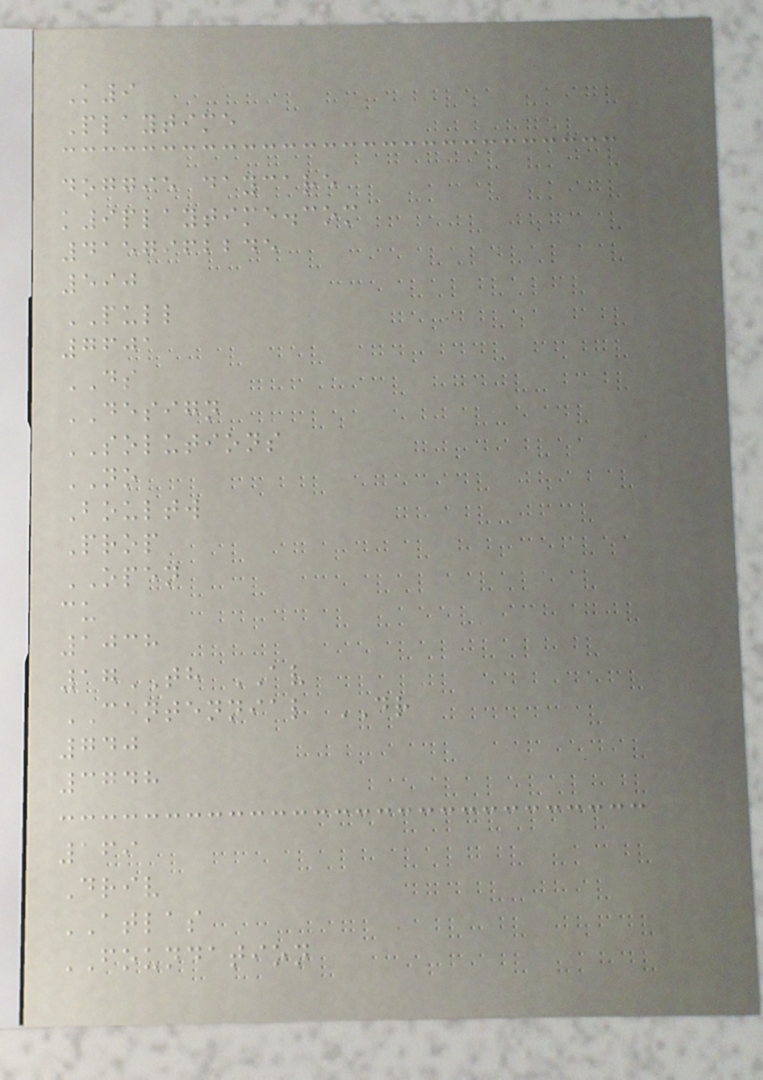K9
Playtime
doggie daycare
k9playtime.com
4157962245
590
PULL
7601
DS
DESIGN
SOLUTIONS
NO
Boultw
Prop
OPEN
cu
1038
17TH AV
CENTENNIAL DR
740
3748
169
Driv
ATLAS
FOUNDATION
